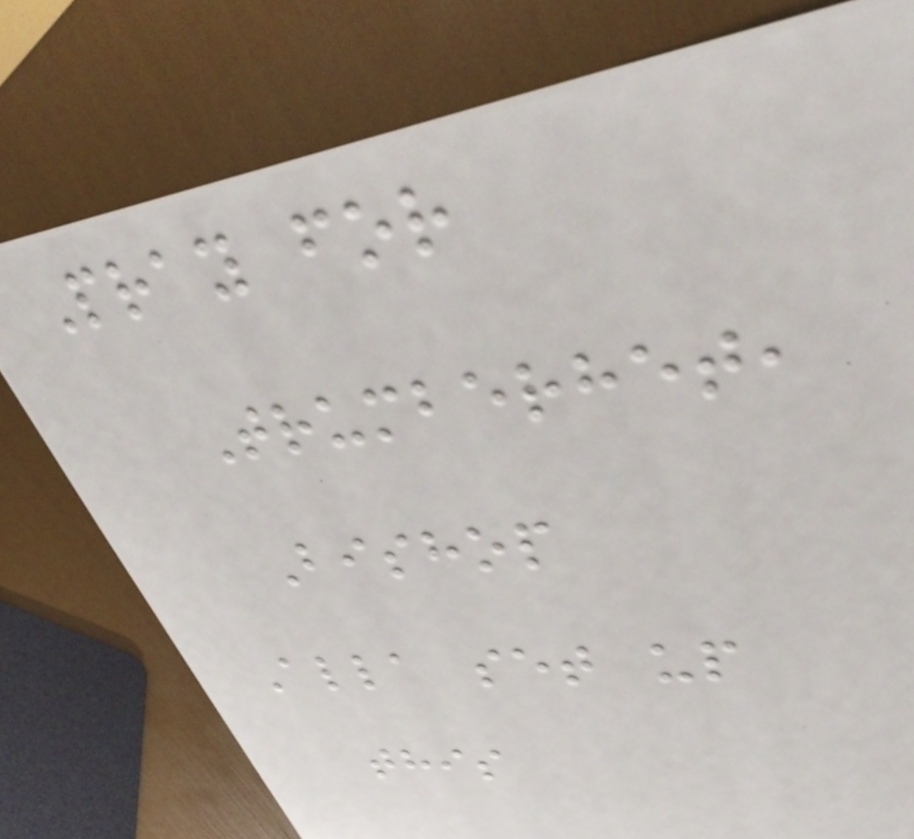Pray for
Trumberhet,
Bishop
Alla set up
this
